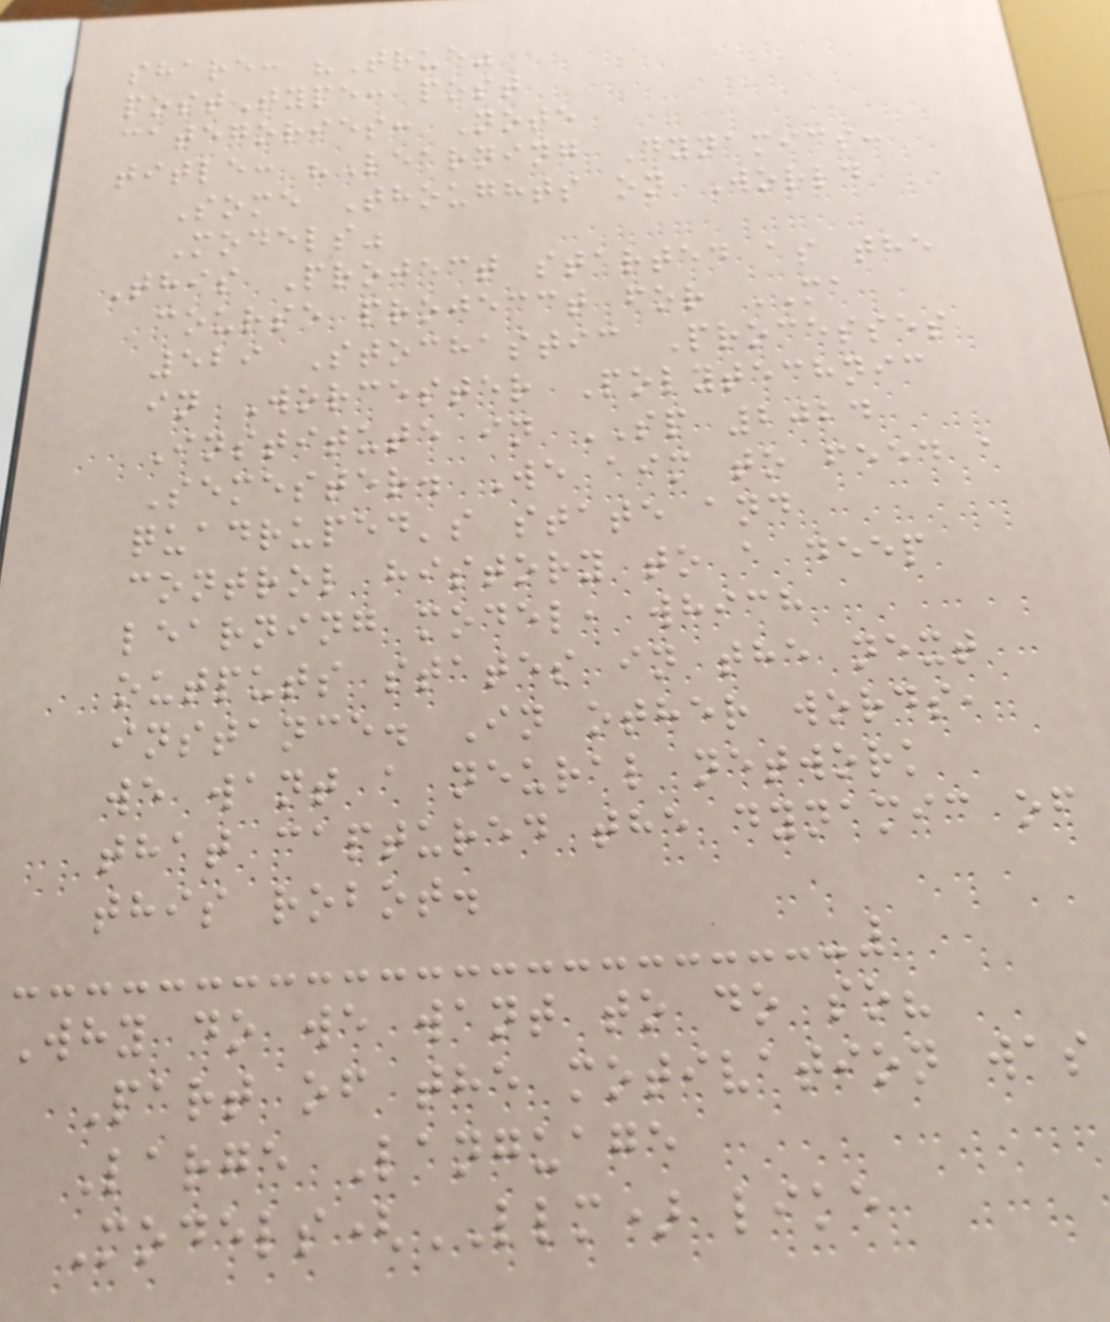share: "True"
postType: post
categories: Note
title: "Learning Dynamics:
Some Thoughts on World
Models"
This Project started as the
course projecct for MA
529 Stochastic Processes
in Worcester Polytechnic
Institute in SP 2024
Semester. We aim to feed a
quadruped's state and
control history to a deep
learning model, which
outputs states in the next
instance. In other words,
we want a neural network
that captured the dynamic of
this robot.
Why do we want to do so?
Part of the motivation was
Large Language
Models(LLM) like
